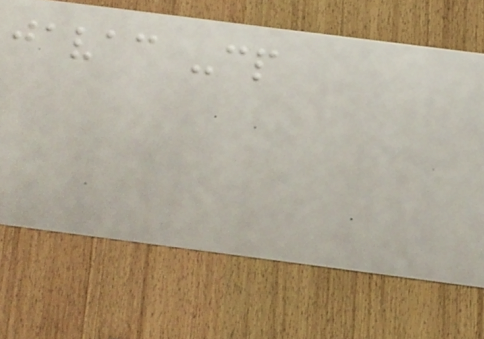javac -cp
